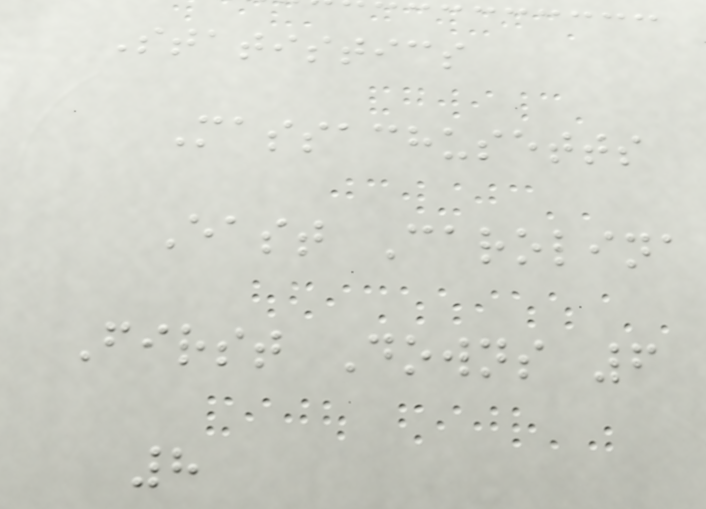Statistics
Massachusetts
East Carolina
First Downs 6
8
